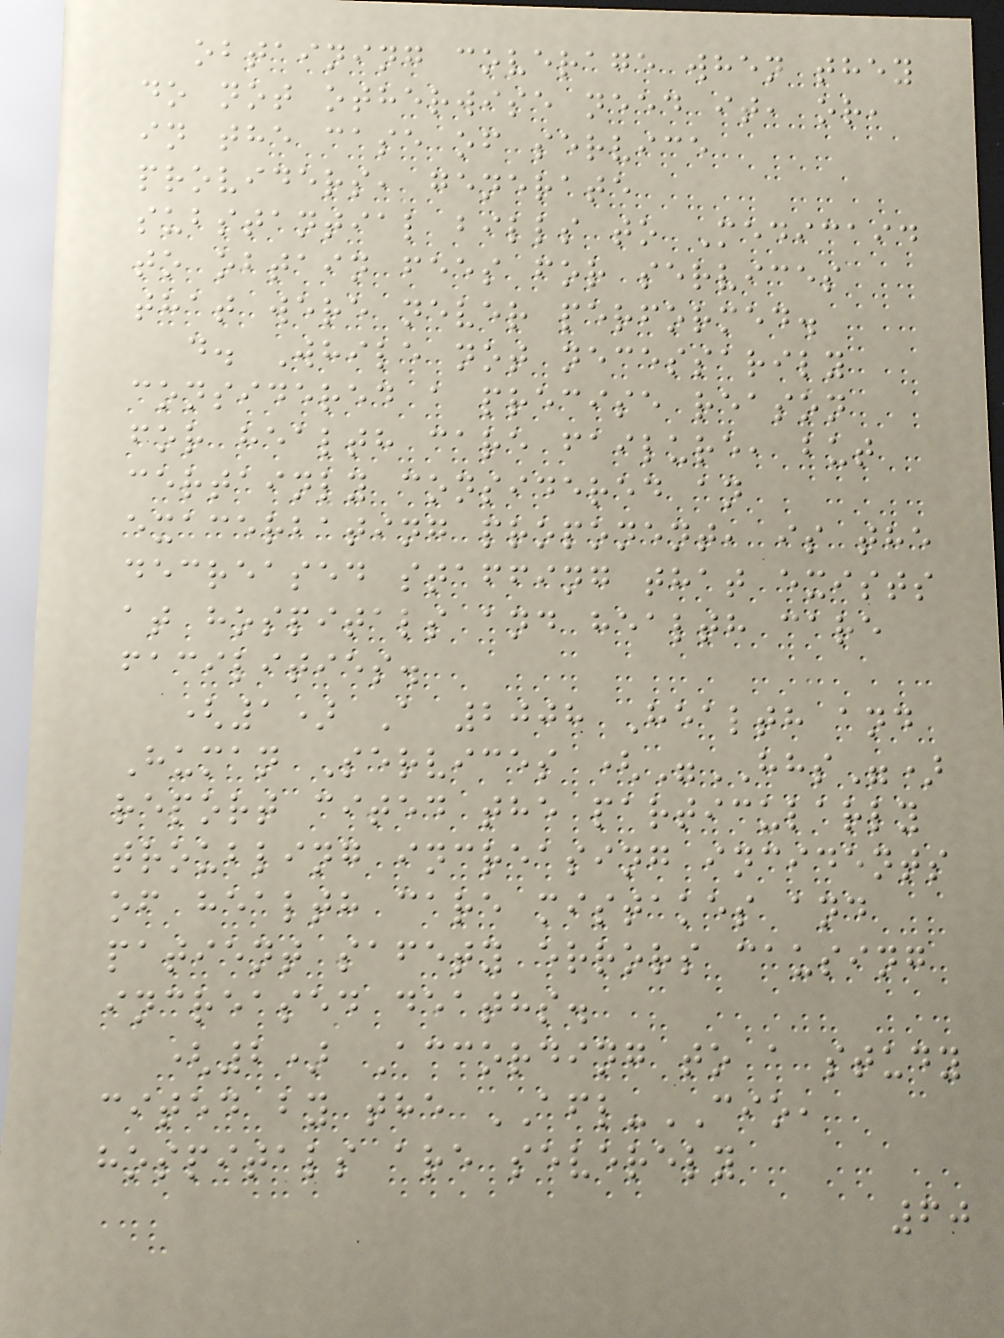obtaining coverage when they
do not otherwise need it, or,
in the case of service
providers, generate
substantial bills to Medicaid
to obtain fees for services
that were never performed.
d. While not necessarily
considered a precise reason
for health care failure, but
certainly considered an
exacerbating proponent, is the
decreased staffing that exists
at hospitals and health care
facilities.
(1) A 2008 Health and
Human Services ("HHS")
report cited the particularly
troubling increasing incidents
of health care mistakes and
patient safety errors causing
increased deaths.
(2) According to a study
cited by the AFL-CIO,
hospitals are severely
60
